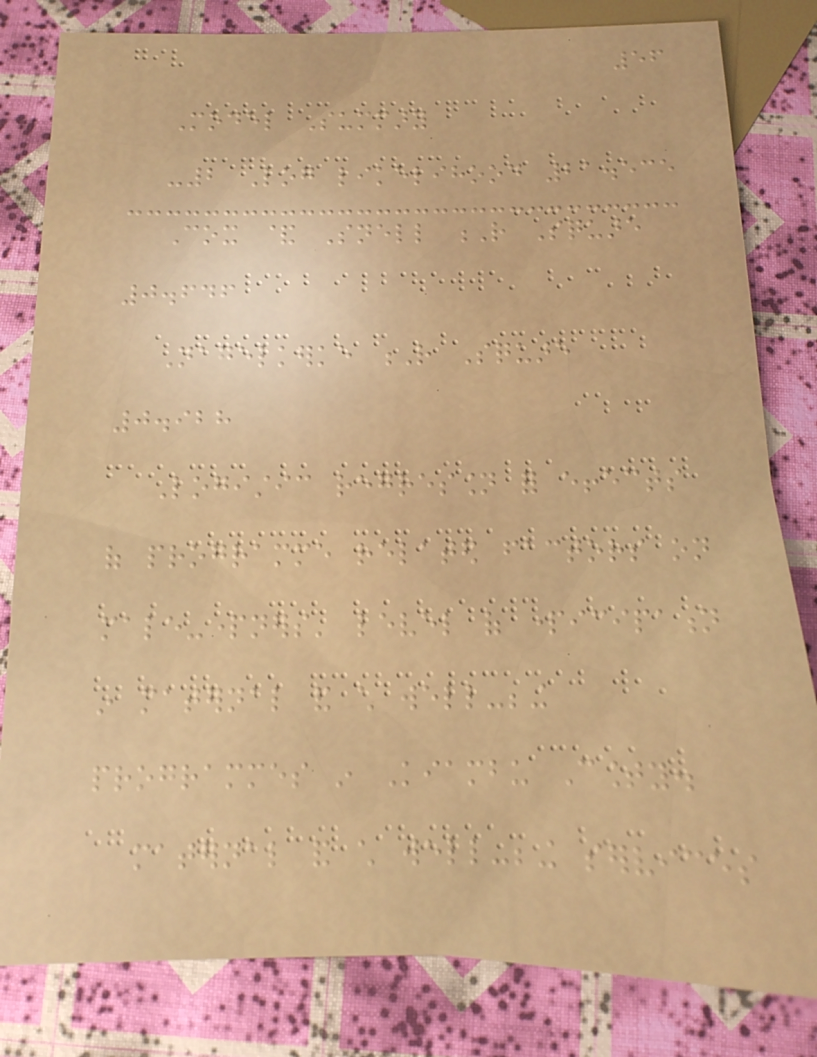56
Model Summary
-2 Log likelihood 21.535
Cox & Snell R Square
0.646
Nagelkerke R Square
0.928
Logistic regression for effects
of programme related factors on
male-partners' level of participation
in maternal and child well-being
programmes in Kiambu County.
maternal and child well-being services
